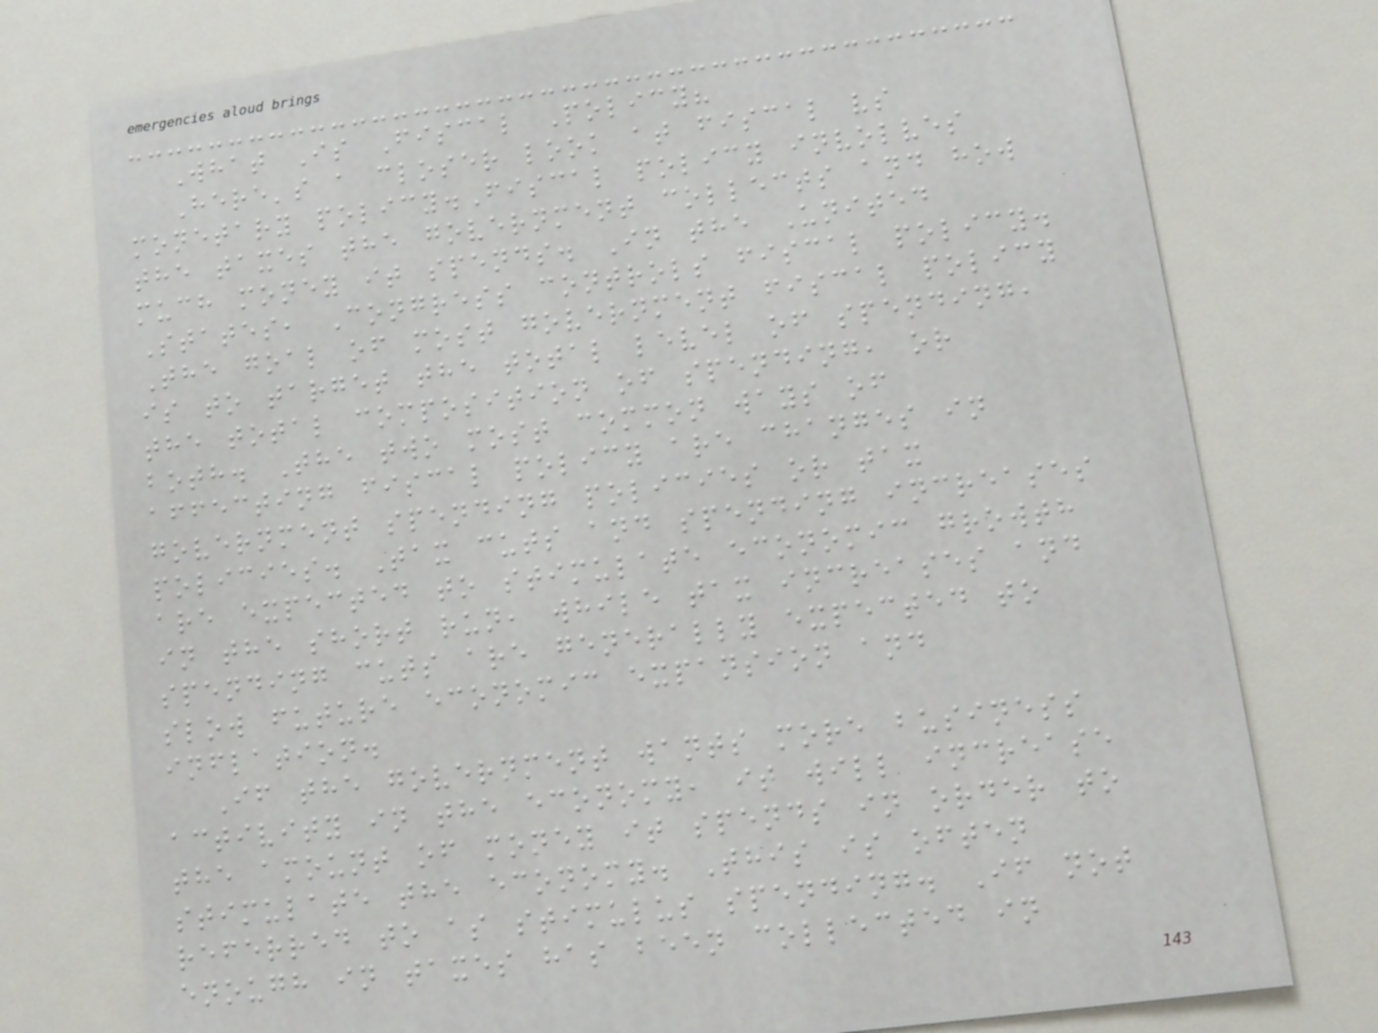What Is Fiscal Policy?
Here's a closer look at fiscal vs
monetary policy.Fiscal policy involves
the taxes the government collects and how
much money it spends. In the United
States, Congress controls fiscal policy.
The goal of most government fiscal policy
is to target the total level of spending,
the total composition of spending, or
both. The two most common ways of
affecting fiscal policy are changes in
government spending policies or tax
policies. Tax cuts and spending increases
are expected to stimulate economic growth
in the short run, while tax increases and
spending cuts are generally expected to
slow future economic expansion and
inflation.
If the government wants more business
activity in the economy, it will increase
the amount of money it spends in order to
stimulate the economy. This is often
referred to as stimulus spending. If not
enough in taxes has been collected in
